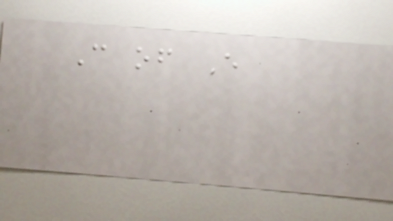C of E
